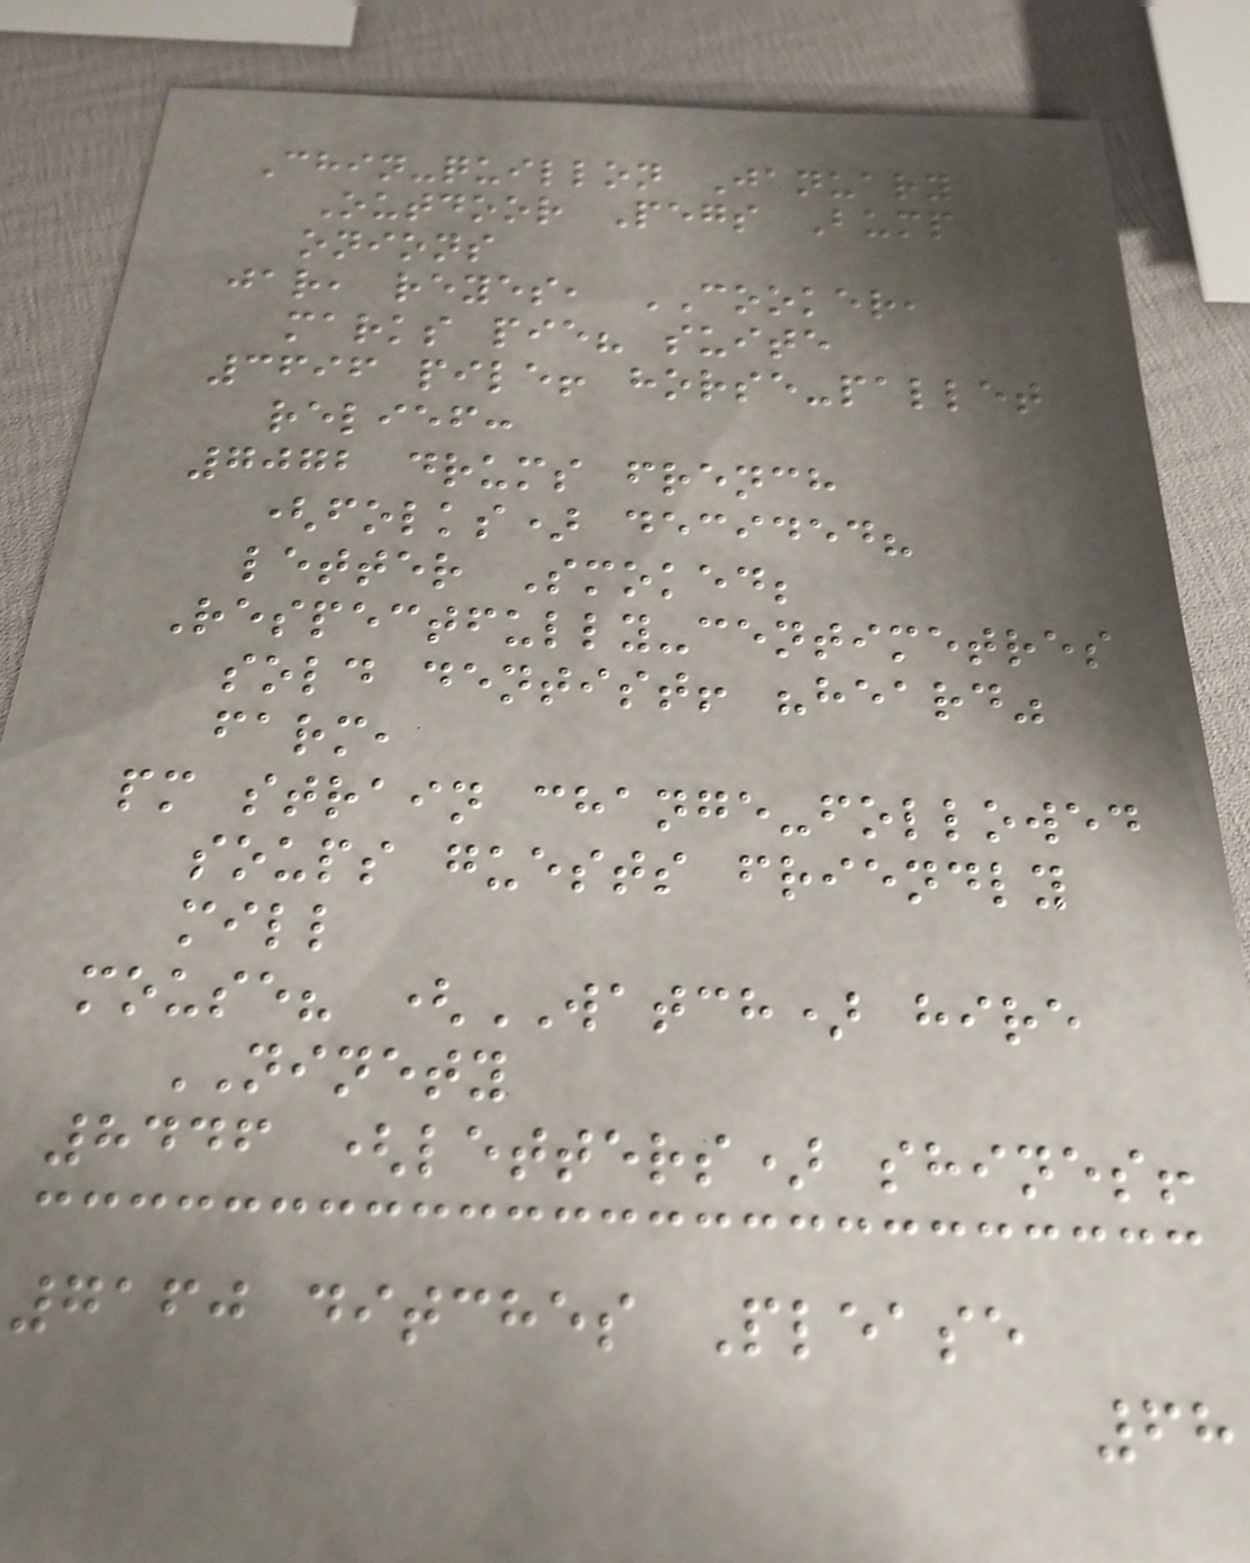Chin-quillon January
Outdoor Pegs Bump
onions
jar, reyes, COOKER,
marks pie? suite
3696 pile! horse-pallet
relief:
7072 drums french
(folks) decided?
letter Smoked;
Respectfully-centimetres
sold dentist! "heard"
farm,
pm strain change-followed
soups guests friendly
mill
mouse? (WATCH) hire
NINETY
8446 (letters) shines!
7160 ditches Please
68
